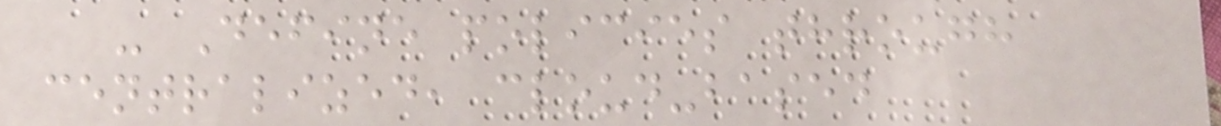- Define policies through
centralized, cloud-based
